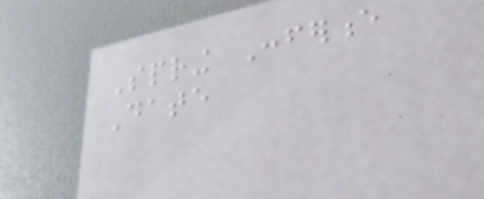Spring Conference
Date
